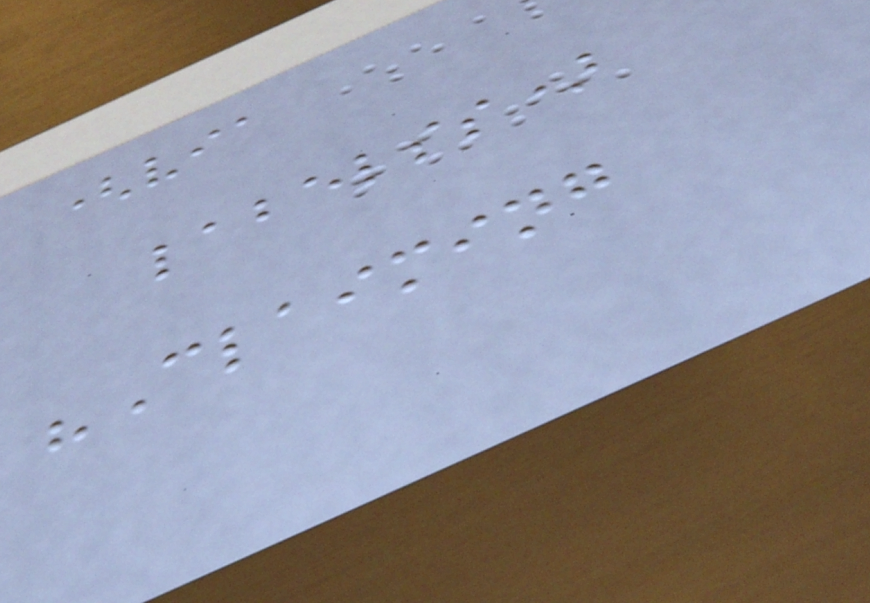(via
labelss)
"Claiming
